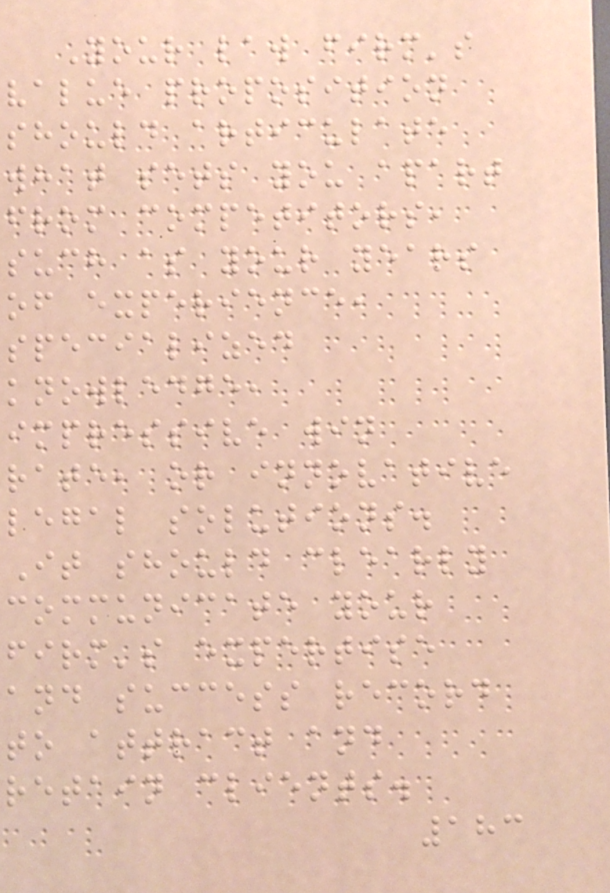Your law firm's
value proposition
should articulate
what sets you apart
from competitors,
such as your years
of experience,
specialized
knowledge,
impressive win
rate, or innovative
legal solutions.
It should clearly
communicate your
firm's expertise
and success record
to attract and
retain clients.
183
